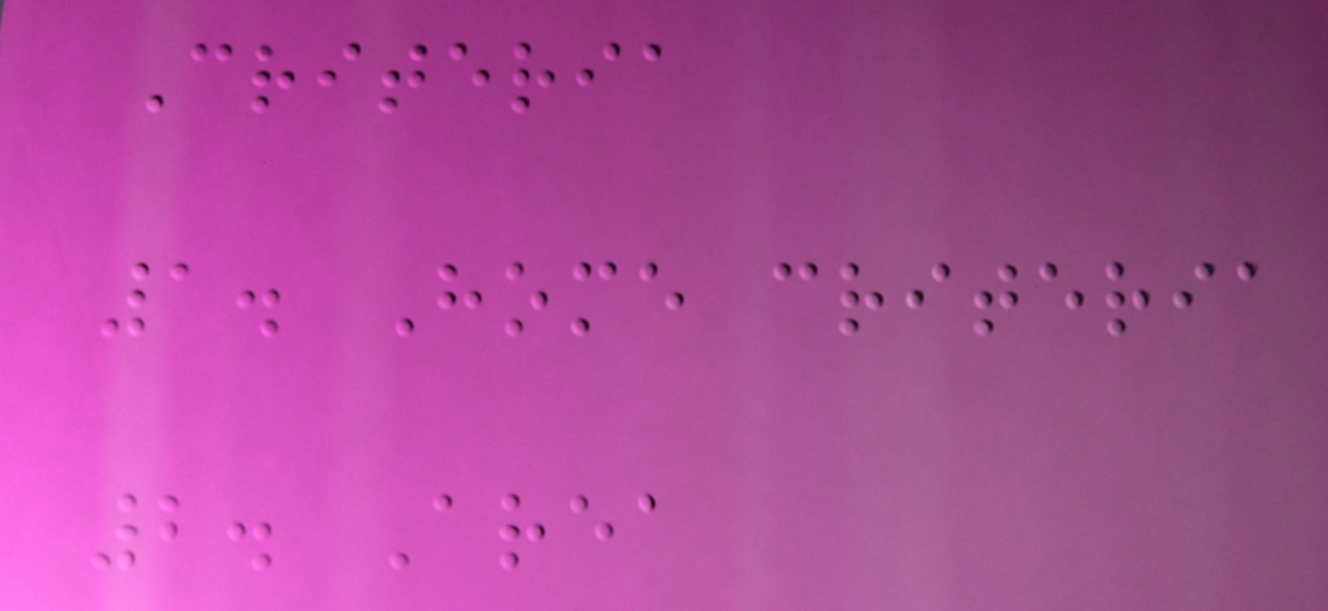Criteria
1. Home criteria
2. Area
